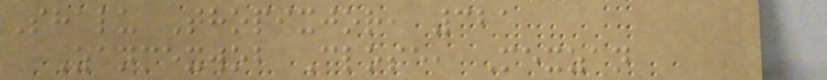Shalu Thopixjor, 321
Zanmexwob Close, Mexzan
